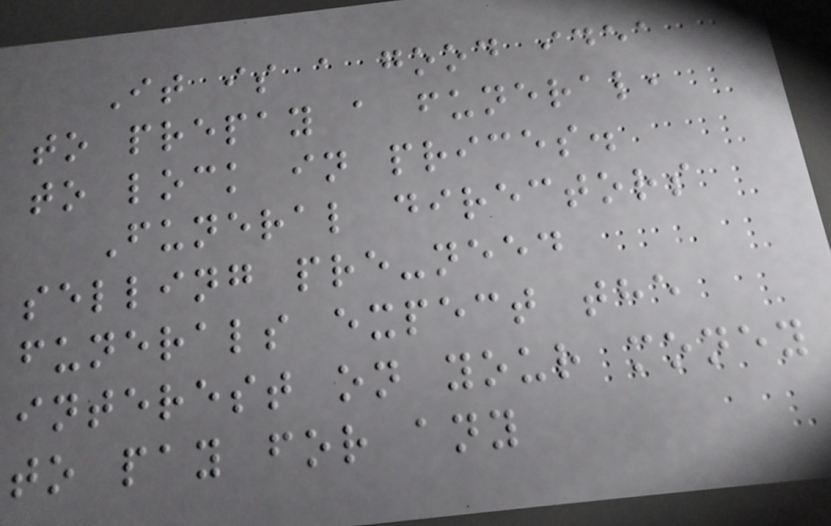It is a good idea
to prepay a funeral,
to lock in prices.
Funeral directors
selling pre-need
funerals expect the
interest on your money
to pay for any
